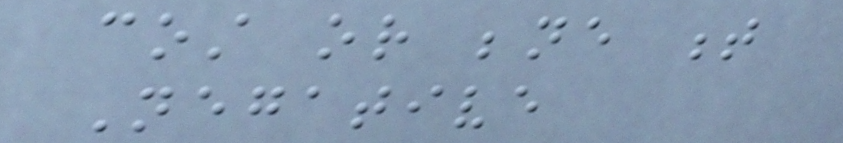cost or bene t
Negative
